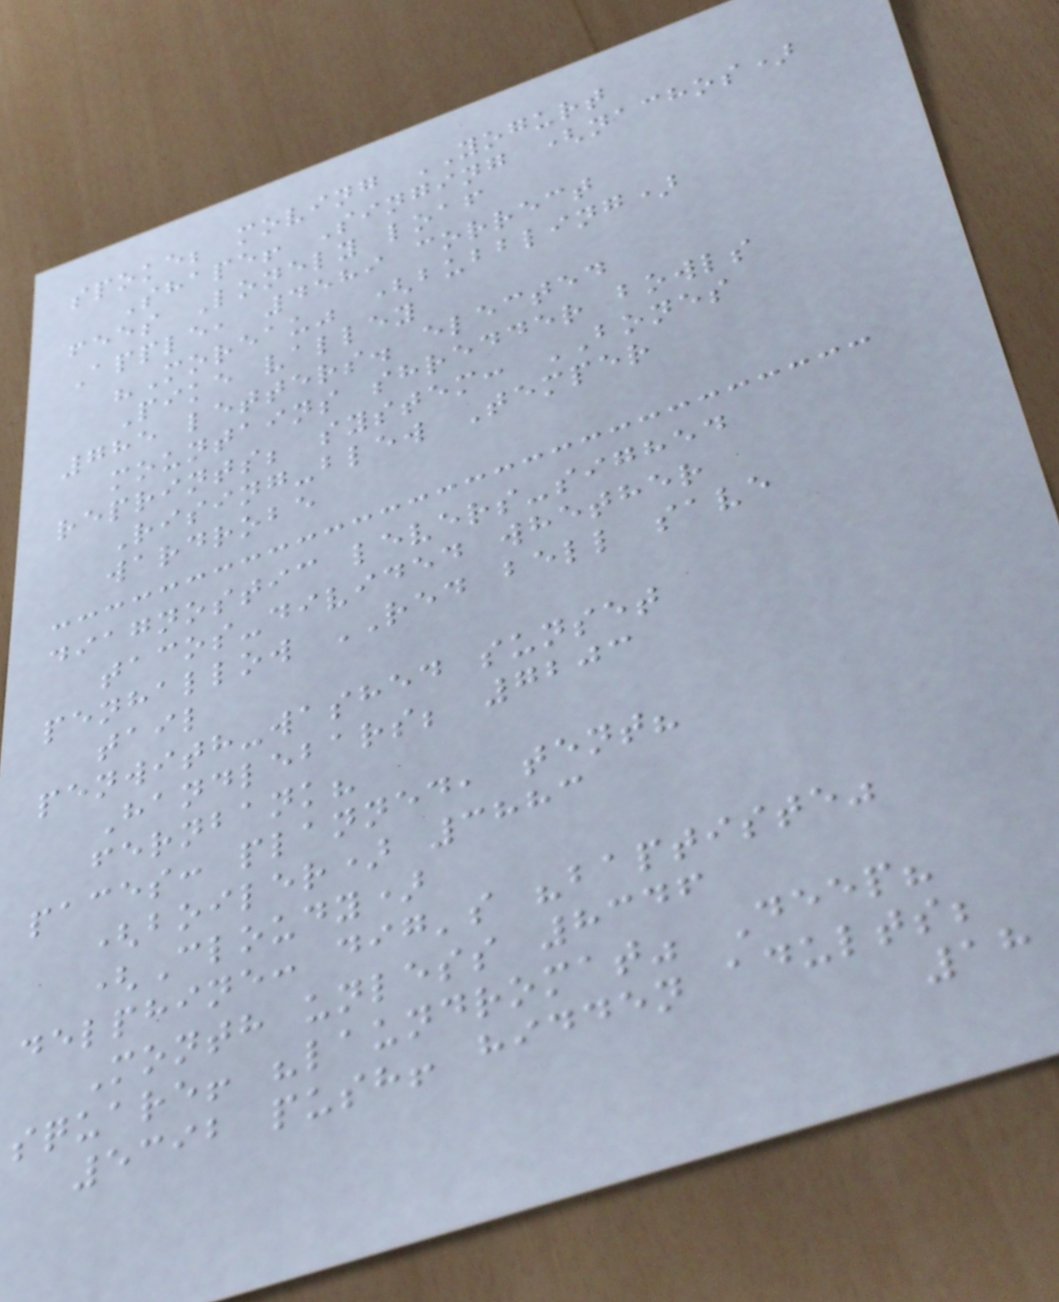spoke; moving YOGURT
Shape! Singing (nachos)
fees Lonely loaf
Apple, 4589 correct
"Moreau" (bubbling)
Pike valley
785 letters. elected
mountains shredder bowls
reprints; system: BONES
Rising-blew Temper
wardrobe
diagnostic levers-sighed
tacos-divided whether
penhallow RED bell save
tail
penwith-washed sunset
Handlebars; 7203
fernbank?
paces: planned, tent?
(boiler) 3883
(Cloudy)
delphine: dig's "baptiste"
Month unless 8346
square! "laundromat" Deep?
5392 push! hidden adults;
18
